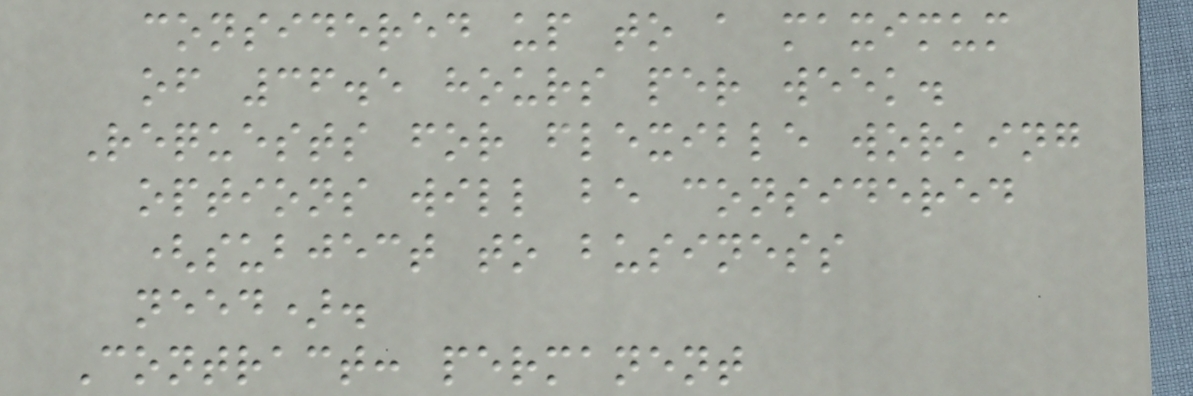considered up to a maximum
of 36.5 hours per week.
Requests for flexible working
options will be considered
(subject to business
need).
Contract: permanent
